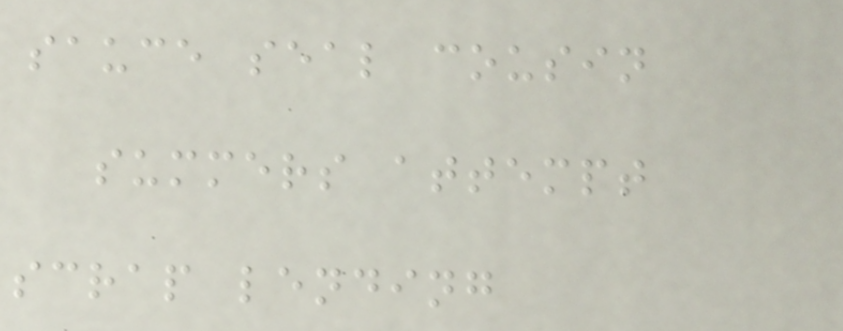sauce seal cousin
summers attempt
scrap lending
